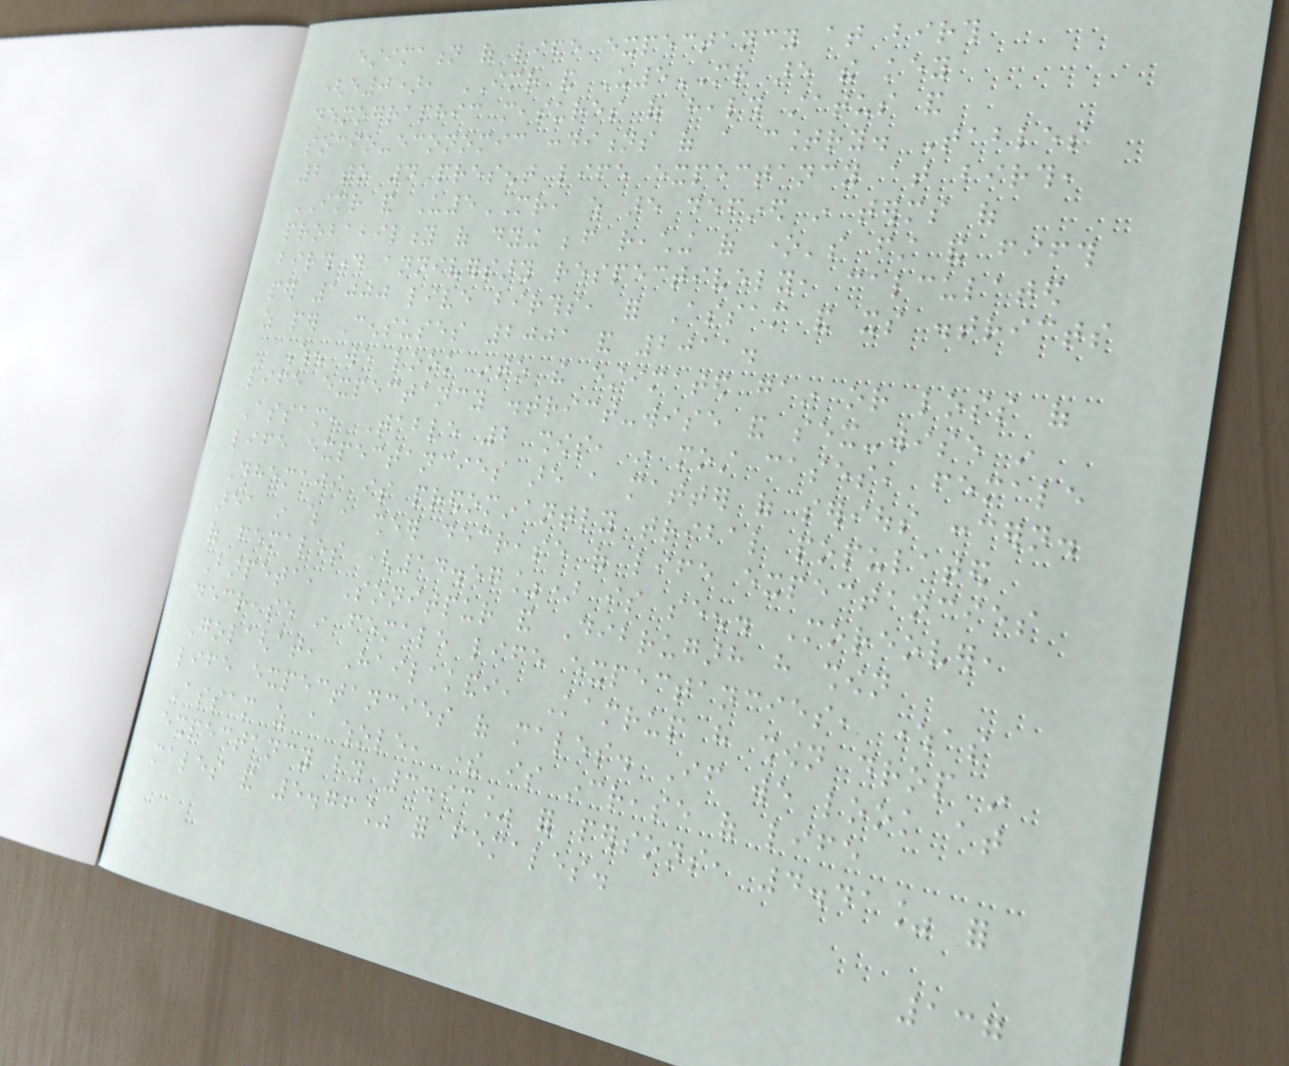estimation of life expectancy at birth
(e0), IMR and U5MR are the key
demographic measures of health status and
socio-economic conditions of a country. Tables
2 to 4 present life expectancy at birth,
IMR and U5MR, which are defined in terms of
probability of dying before reaching of one's first and fifth
birthday anniversary respectively, calculated
per 1000 live births, for Assam and its districts
as per Censuses 2001 and 2011.
When we look into the estimated gain or loss of
life expectancy district-wise and sex-wise in
Assam, Table 2 shows, in most cases, female
life expectancies are a matter of serious concern.
Dhemaji is predominantly tribal populated
area in which a sheer decrease of life expectancies
of females (14.57%) is seen. Moreover,
Barpeta, Sonitpur and Dibrugarh have shown
decrease in female life expectancies, whereas
Golaghat, Hailakandi, Kamrup have shown drop in
life expectancies of males. If we look at
Assam as a whole, there is increase of life
expectancy by 3.93% for persons, 4.41% for
males and 5.76% for females.
137
